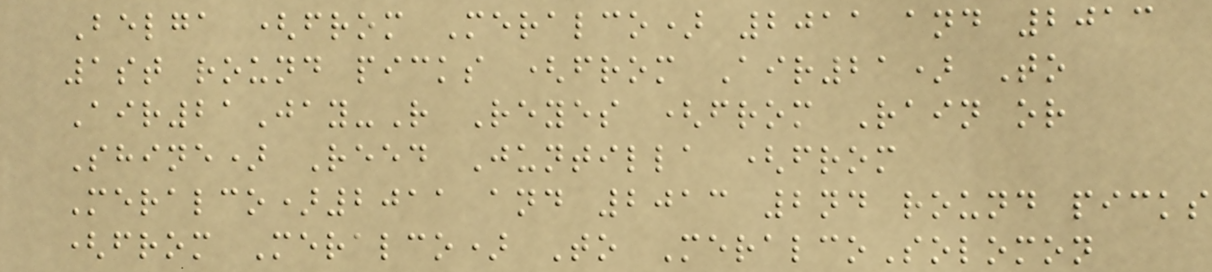Belga (from Meralco) 2011 and 2013
1st round picks (from Air21) To
Air21Jay-R Reyes (from Rain or
Shine) Reed Juntilla (from
Meralco)2011 and 2013 2nd round picks
(from Meralco) To MeralcoSolomon
